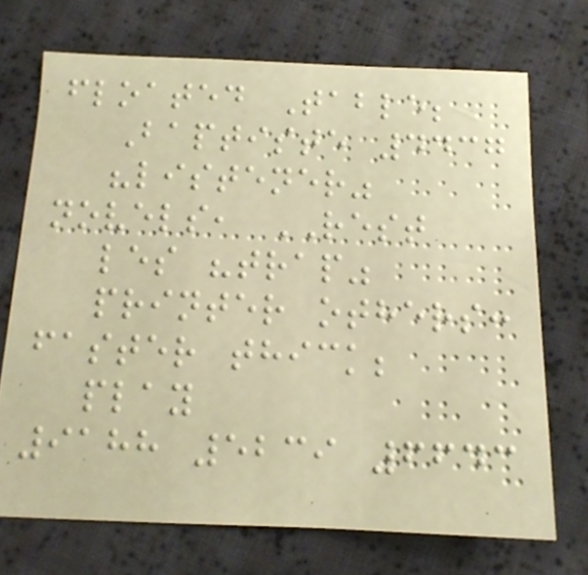floated Table;
Baptiste 4437
"listener"
novels, REST
les "trap"
printer others:
faster thick;
play
9188 5239 6643
